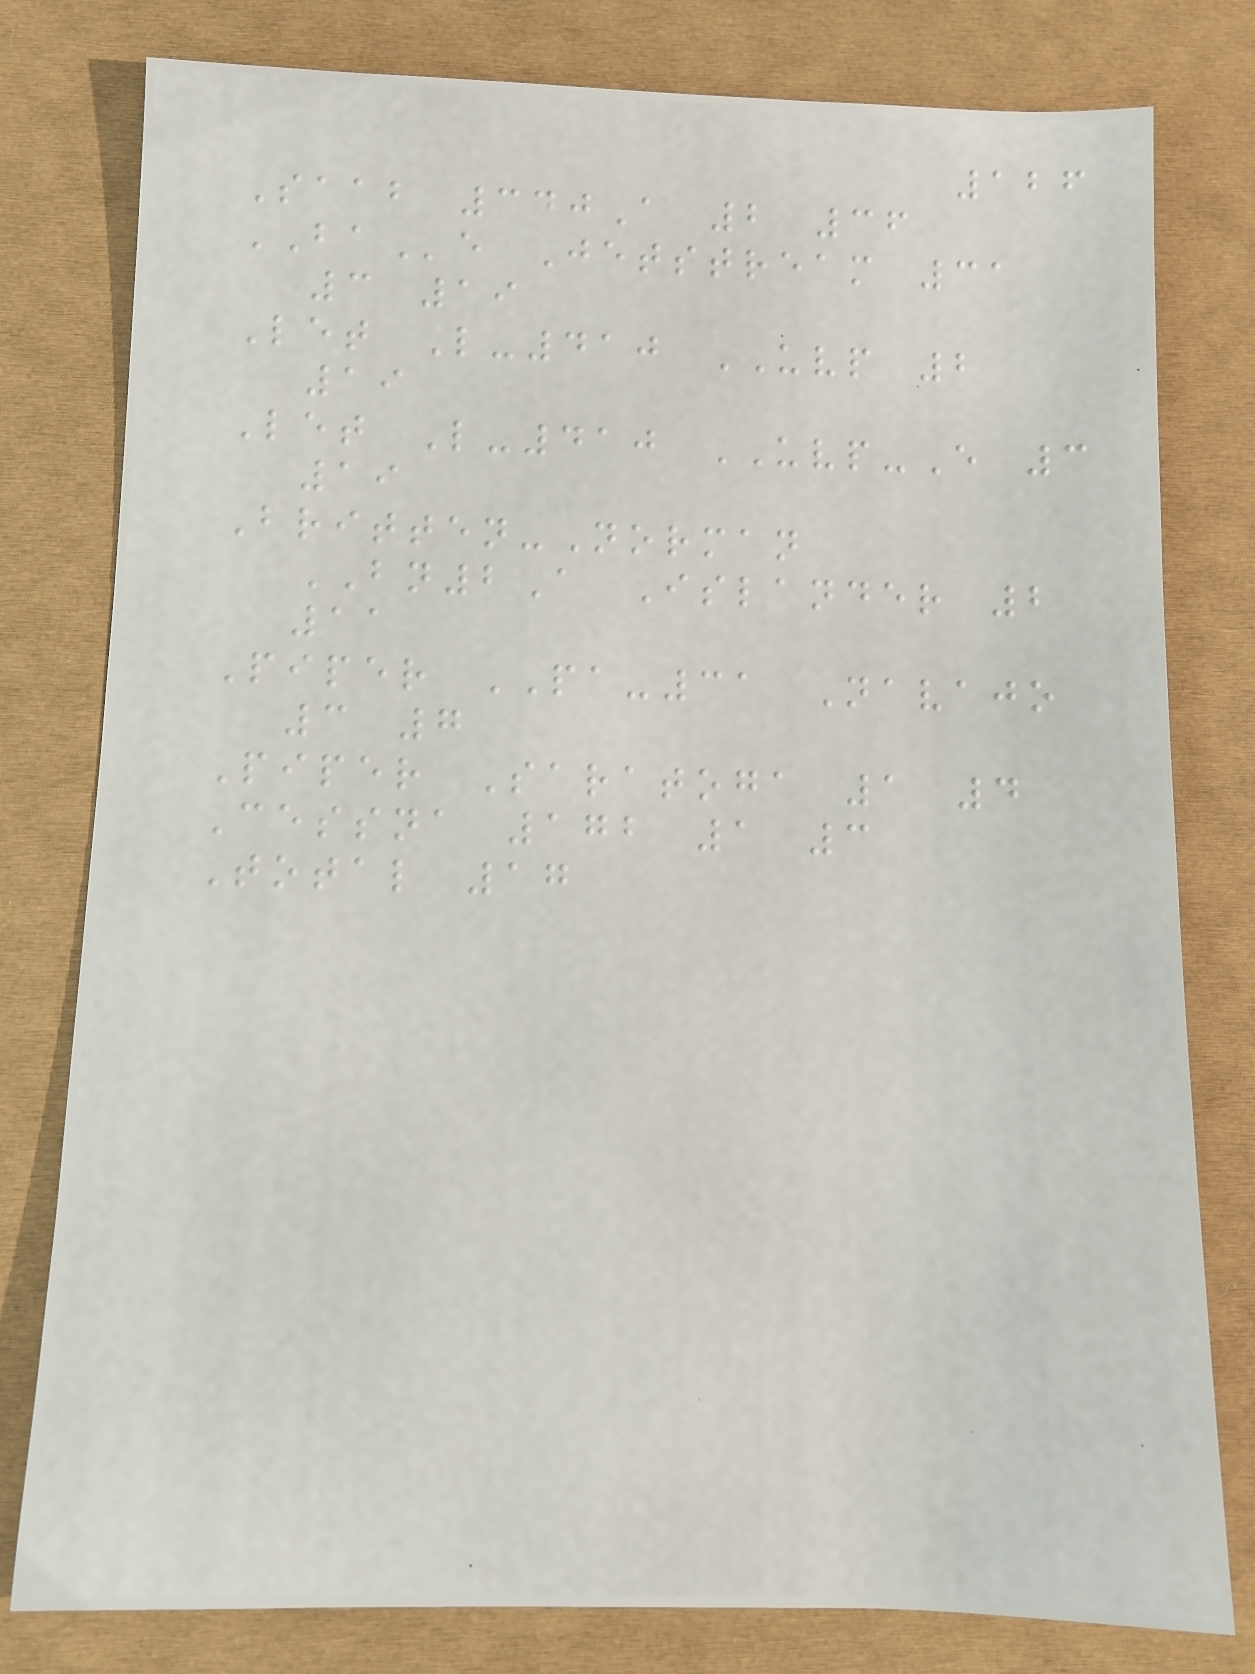126
Saab 340A 2 36
BAe Jetstream 31
3 19
Let L-410 UVP 2
19
Let L-410 UVP-E 3
19
Britten-Norman
BN2A Islander 2
11
Piper PA-31 Navajo
3 7
Piper Saratoga 1 4
Cessna 172 1 3
Total 17
